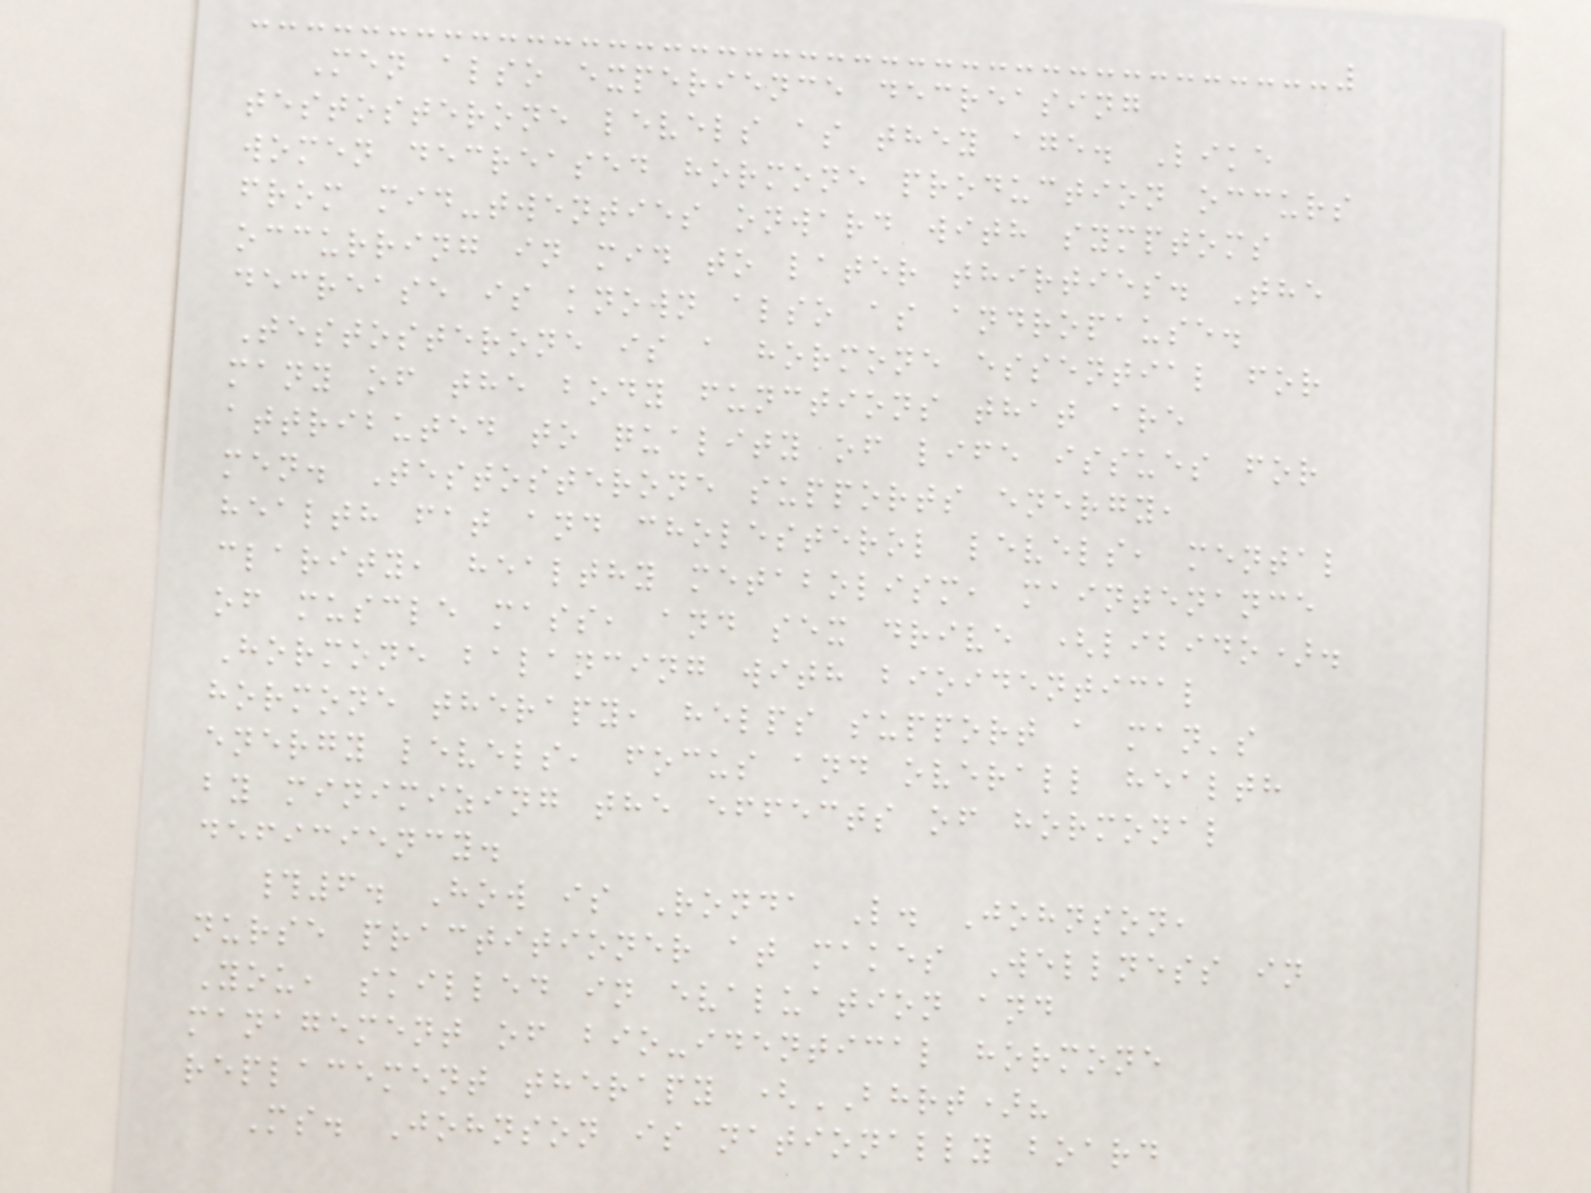Men also experience decreasing
testosterone levels as they age. Like
women decreased hormone production occurs
from mid-twenties onward with symptoms
occurring in mid to later thirties. The
decrease is known also as andropause.
Testosterone is a hormone essential for
many of the body functions that are
attributed to quality of life issues for
men. Testosterone supports energy,
health fat and cholesterol levels, mental
clarity, healthy metabolism, maintenance
of muscle mass, and sex drive (libido).
Hormone balancing with bioidentical
hormone therapy, helps support a man's
energy levels, focus and overall health
by minimizing the effects of hormonal
deficiency.
#6. How is Ronda L. Johnson,
nurse practitioner at makes Wellness in
You, skilled in evaluation and
management of bio-identical hormone
replacement therapy (BHRT)?
Ms. Johnson is nationally board
